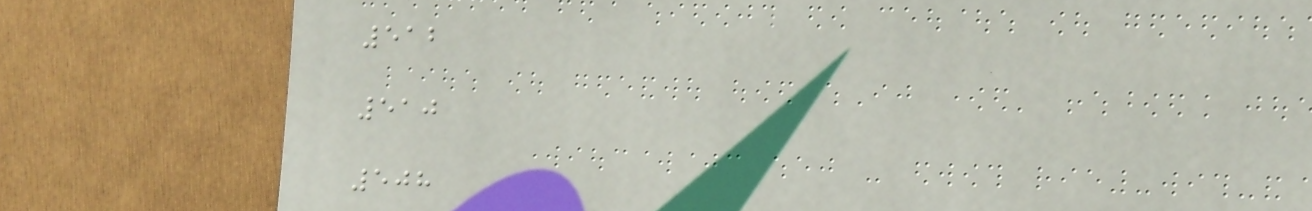512
510
508
